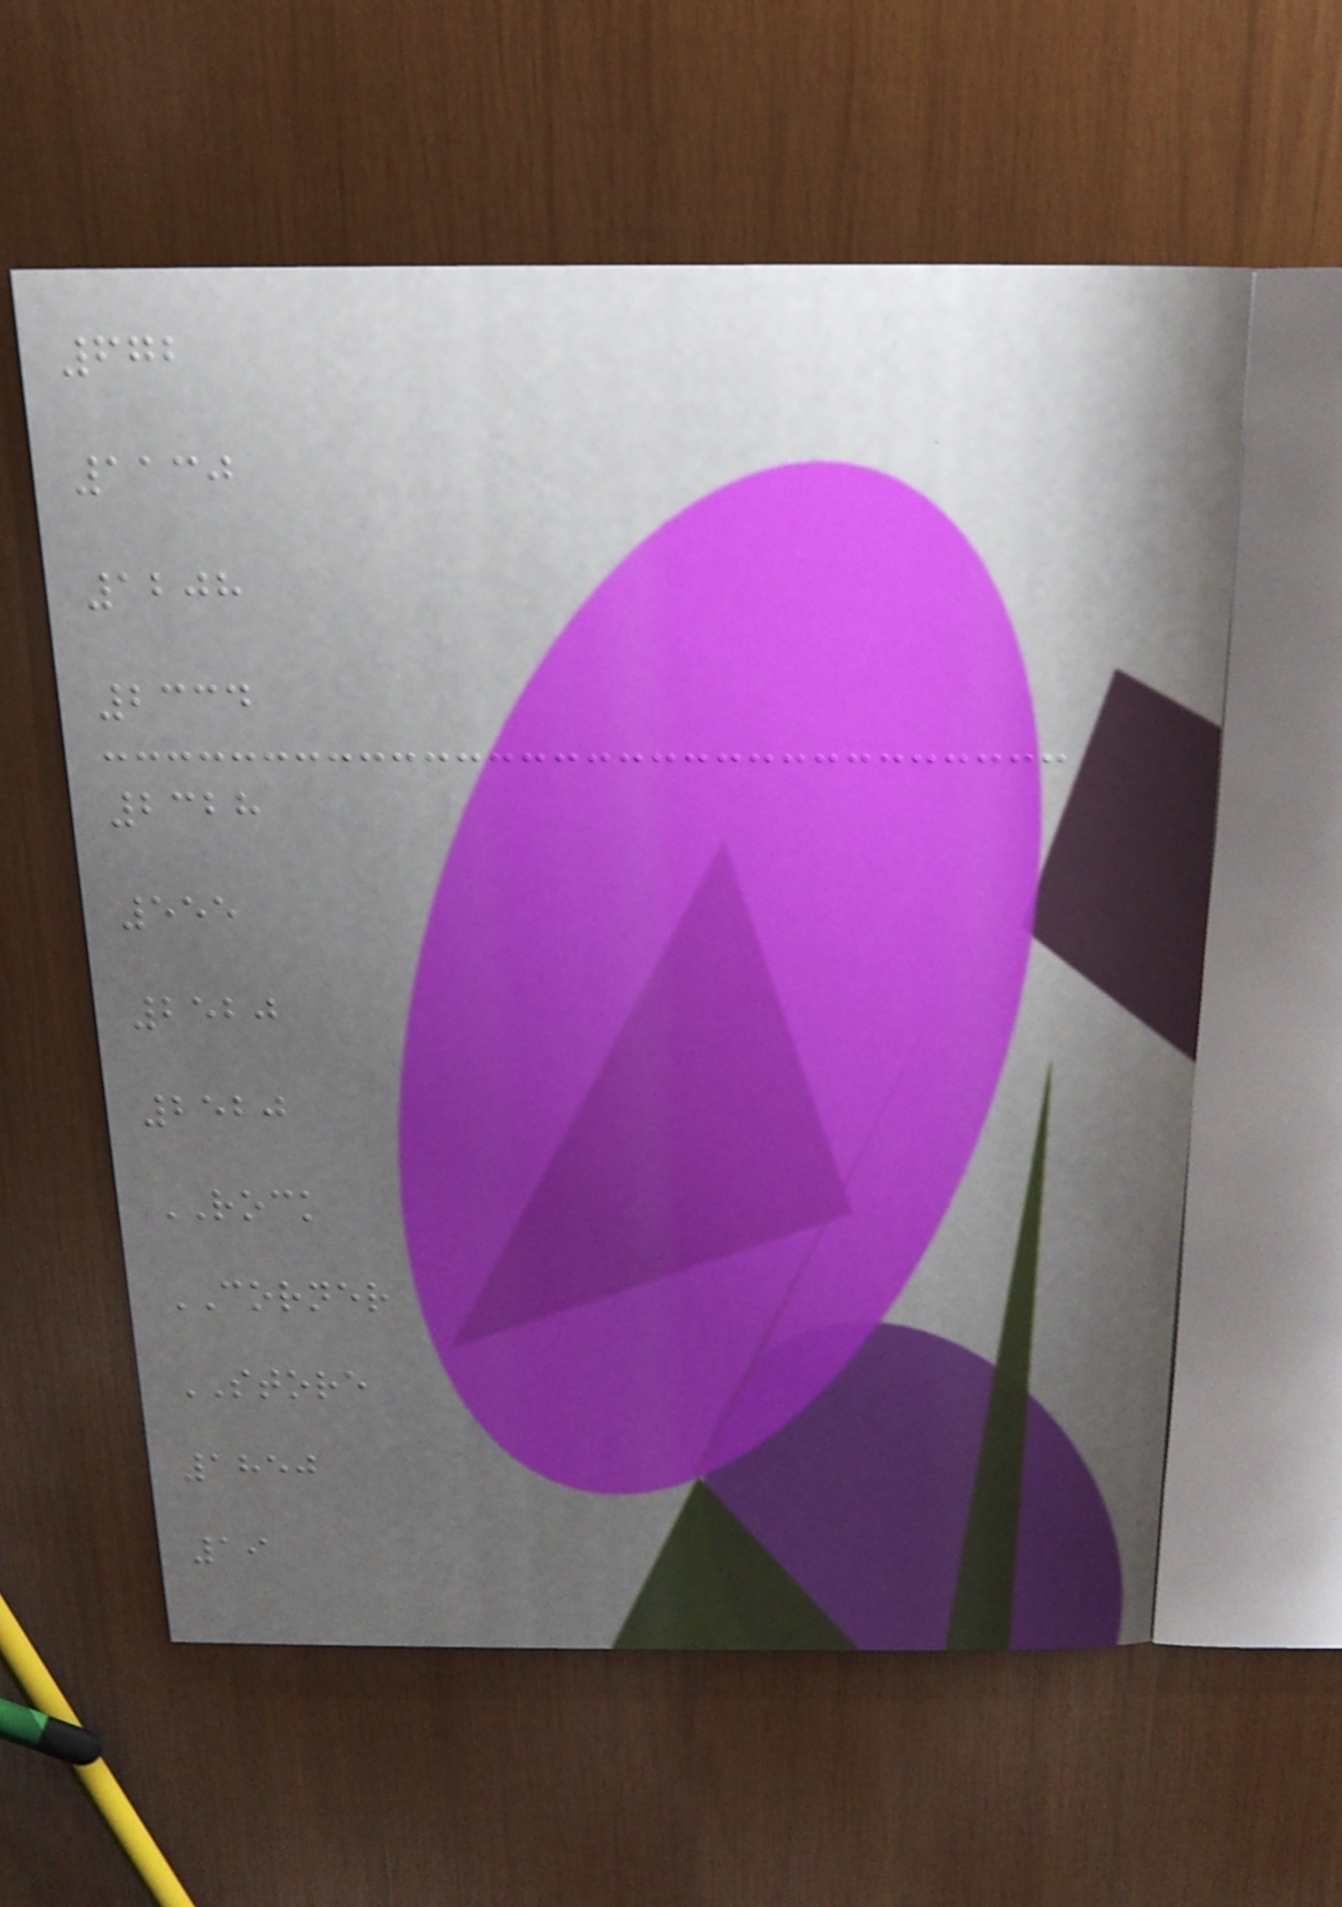672
1130
1208
2334
2328
555
2520
2520
ROCK
CORNER
STORE
1850
19
